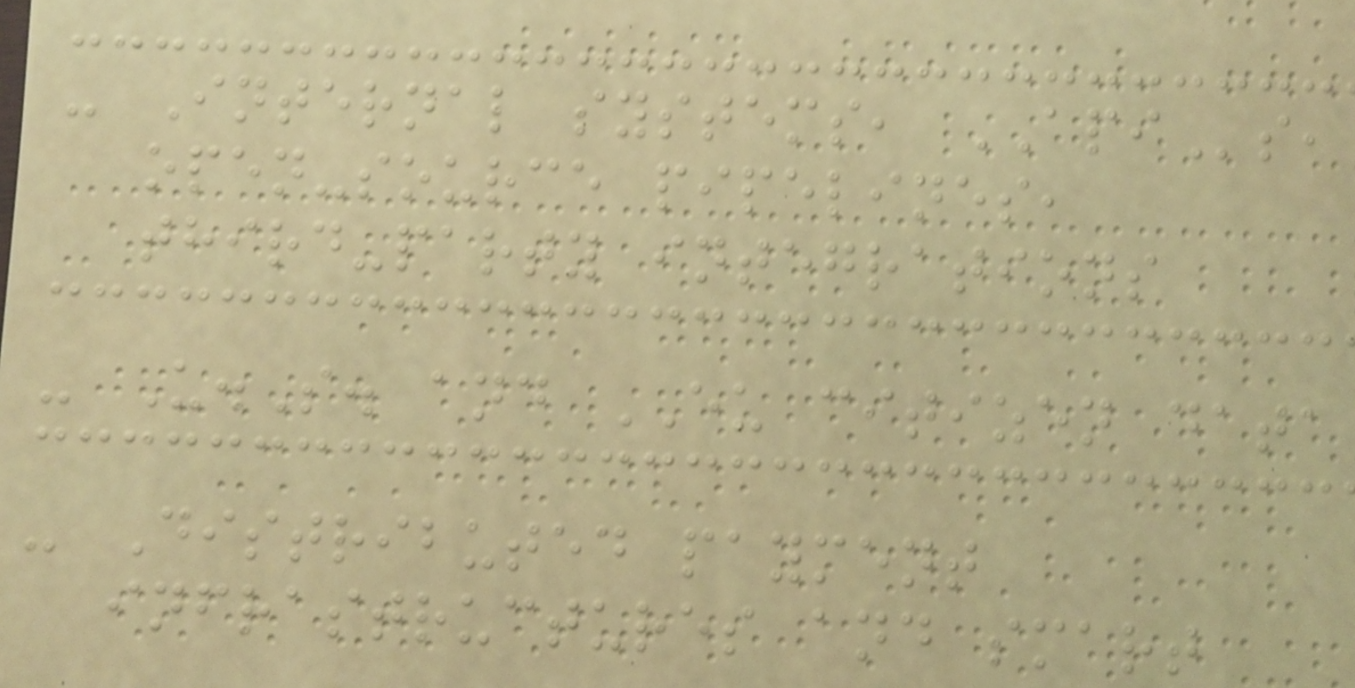- Internal systems, APIs,
open-source pipelines,
third-party integrations
- U.S. and EU citizen data
- Distributed payment
infrastructures and smart
